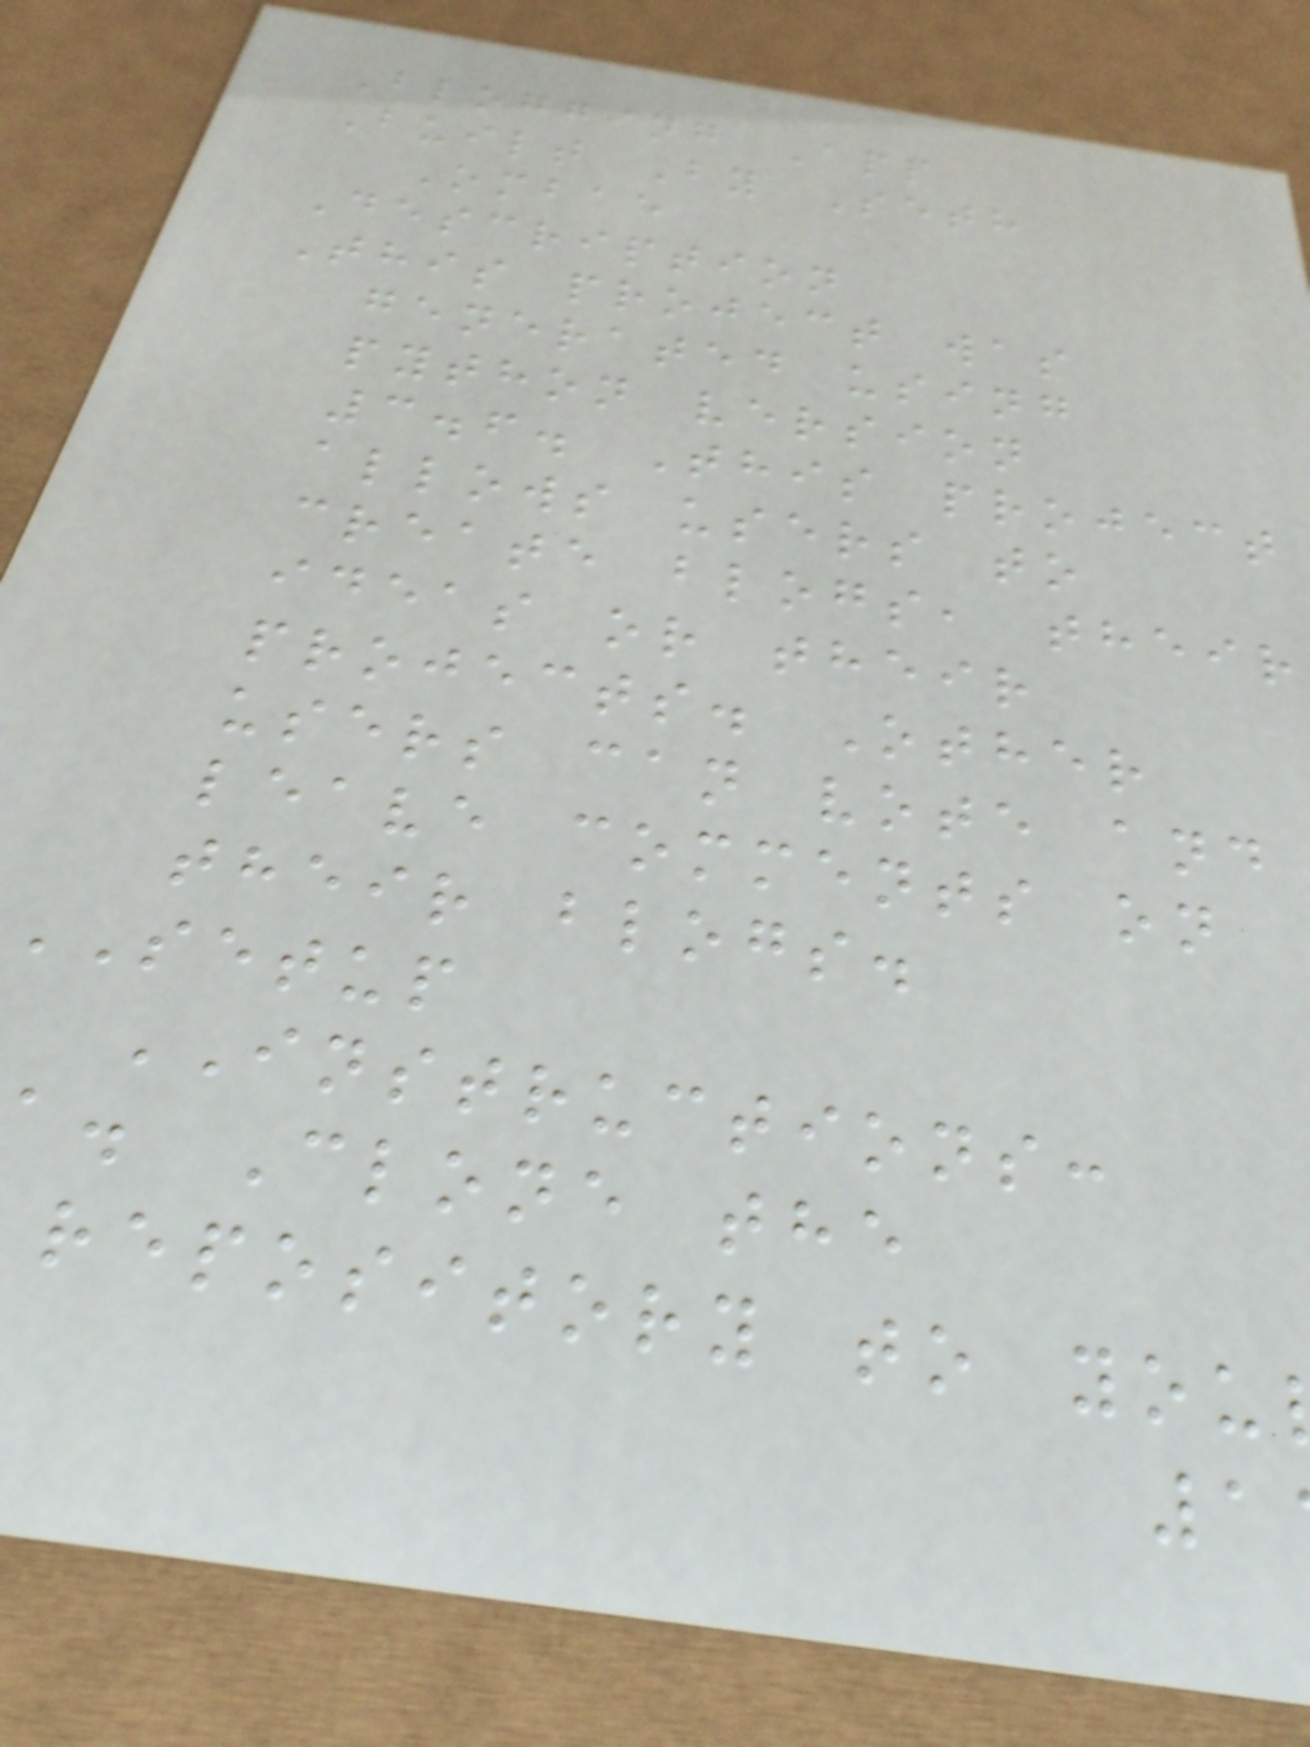Blogging App
Built By Seth
Ombae
Description
This project was
generated using
python version
3.6. This project
allows users to
create blogs, their
ideas or their
projects. Other
users can vote and
leave comments on
their blogs.
SETUP
INSTRUCTIONS:
a. Clone the
repository to you
